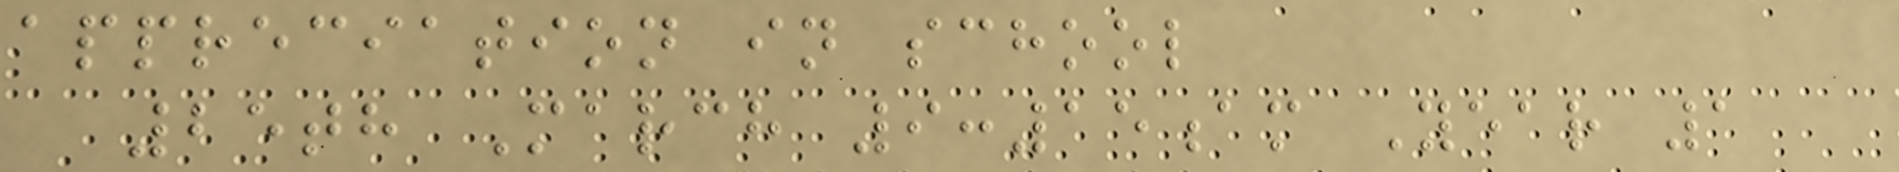appreciation in school
25th March 9:15am Year 1
